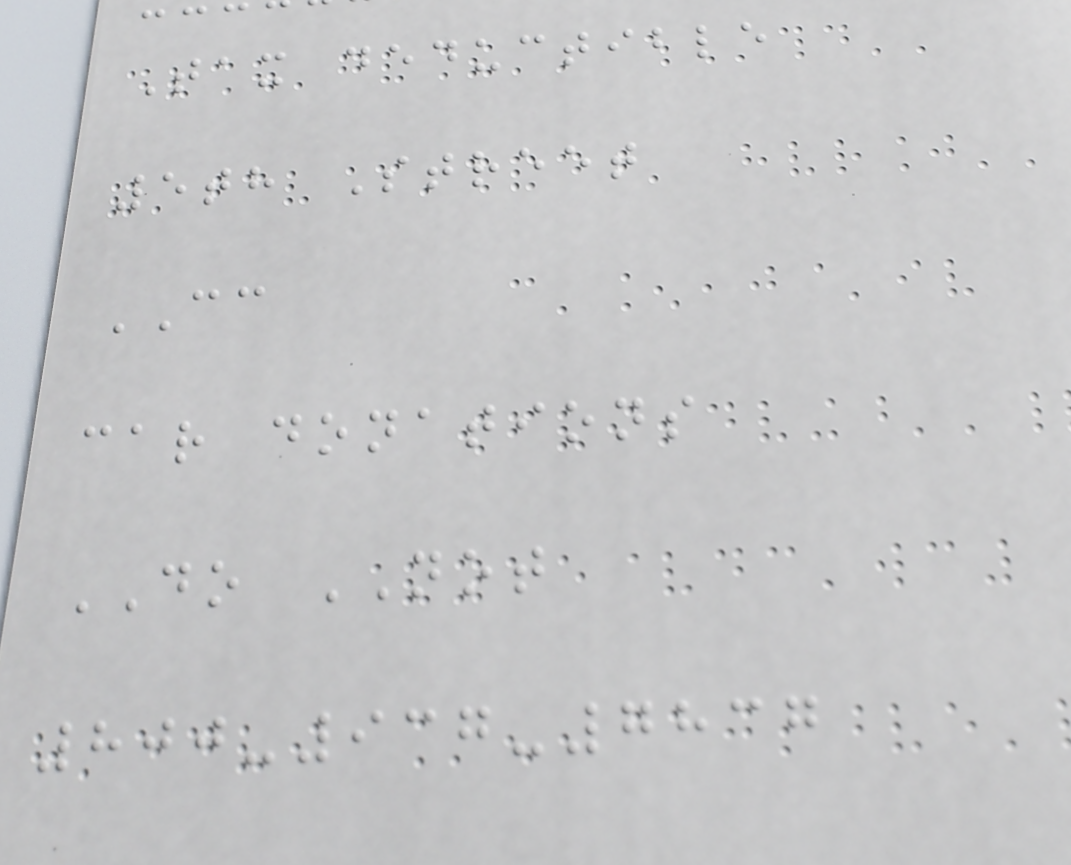Tax deductible
5th Street
CC
car donations
DO NOT
800-937-7837
